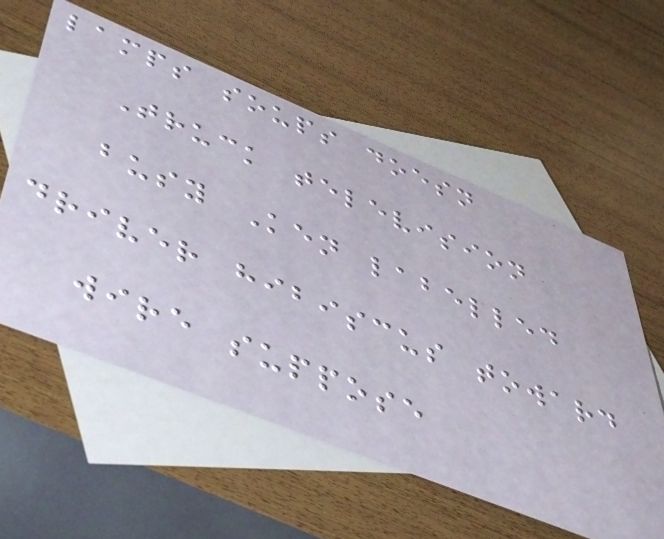lamps soups doesn
Truck television
busy Ken labelled
driver hibiscus toward
wire suppose
